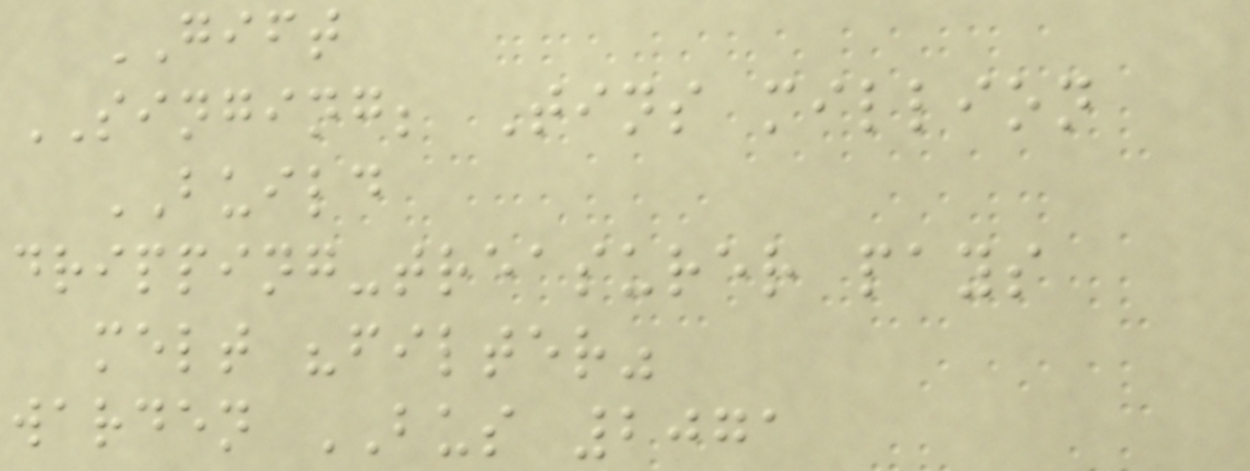GIFT
SINGING; Tins million
BUILD
dripping-treasurer pays
melt "filter"
warden BUS 2071
